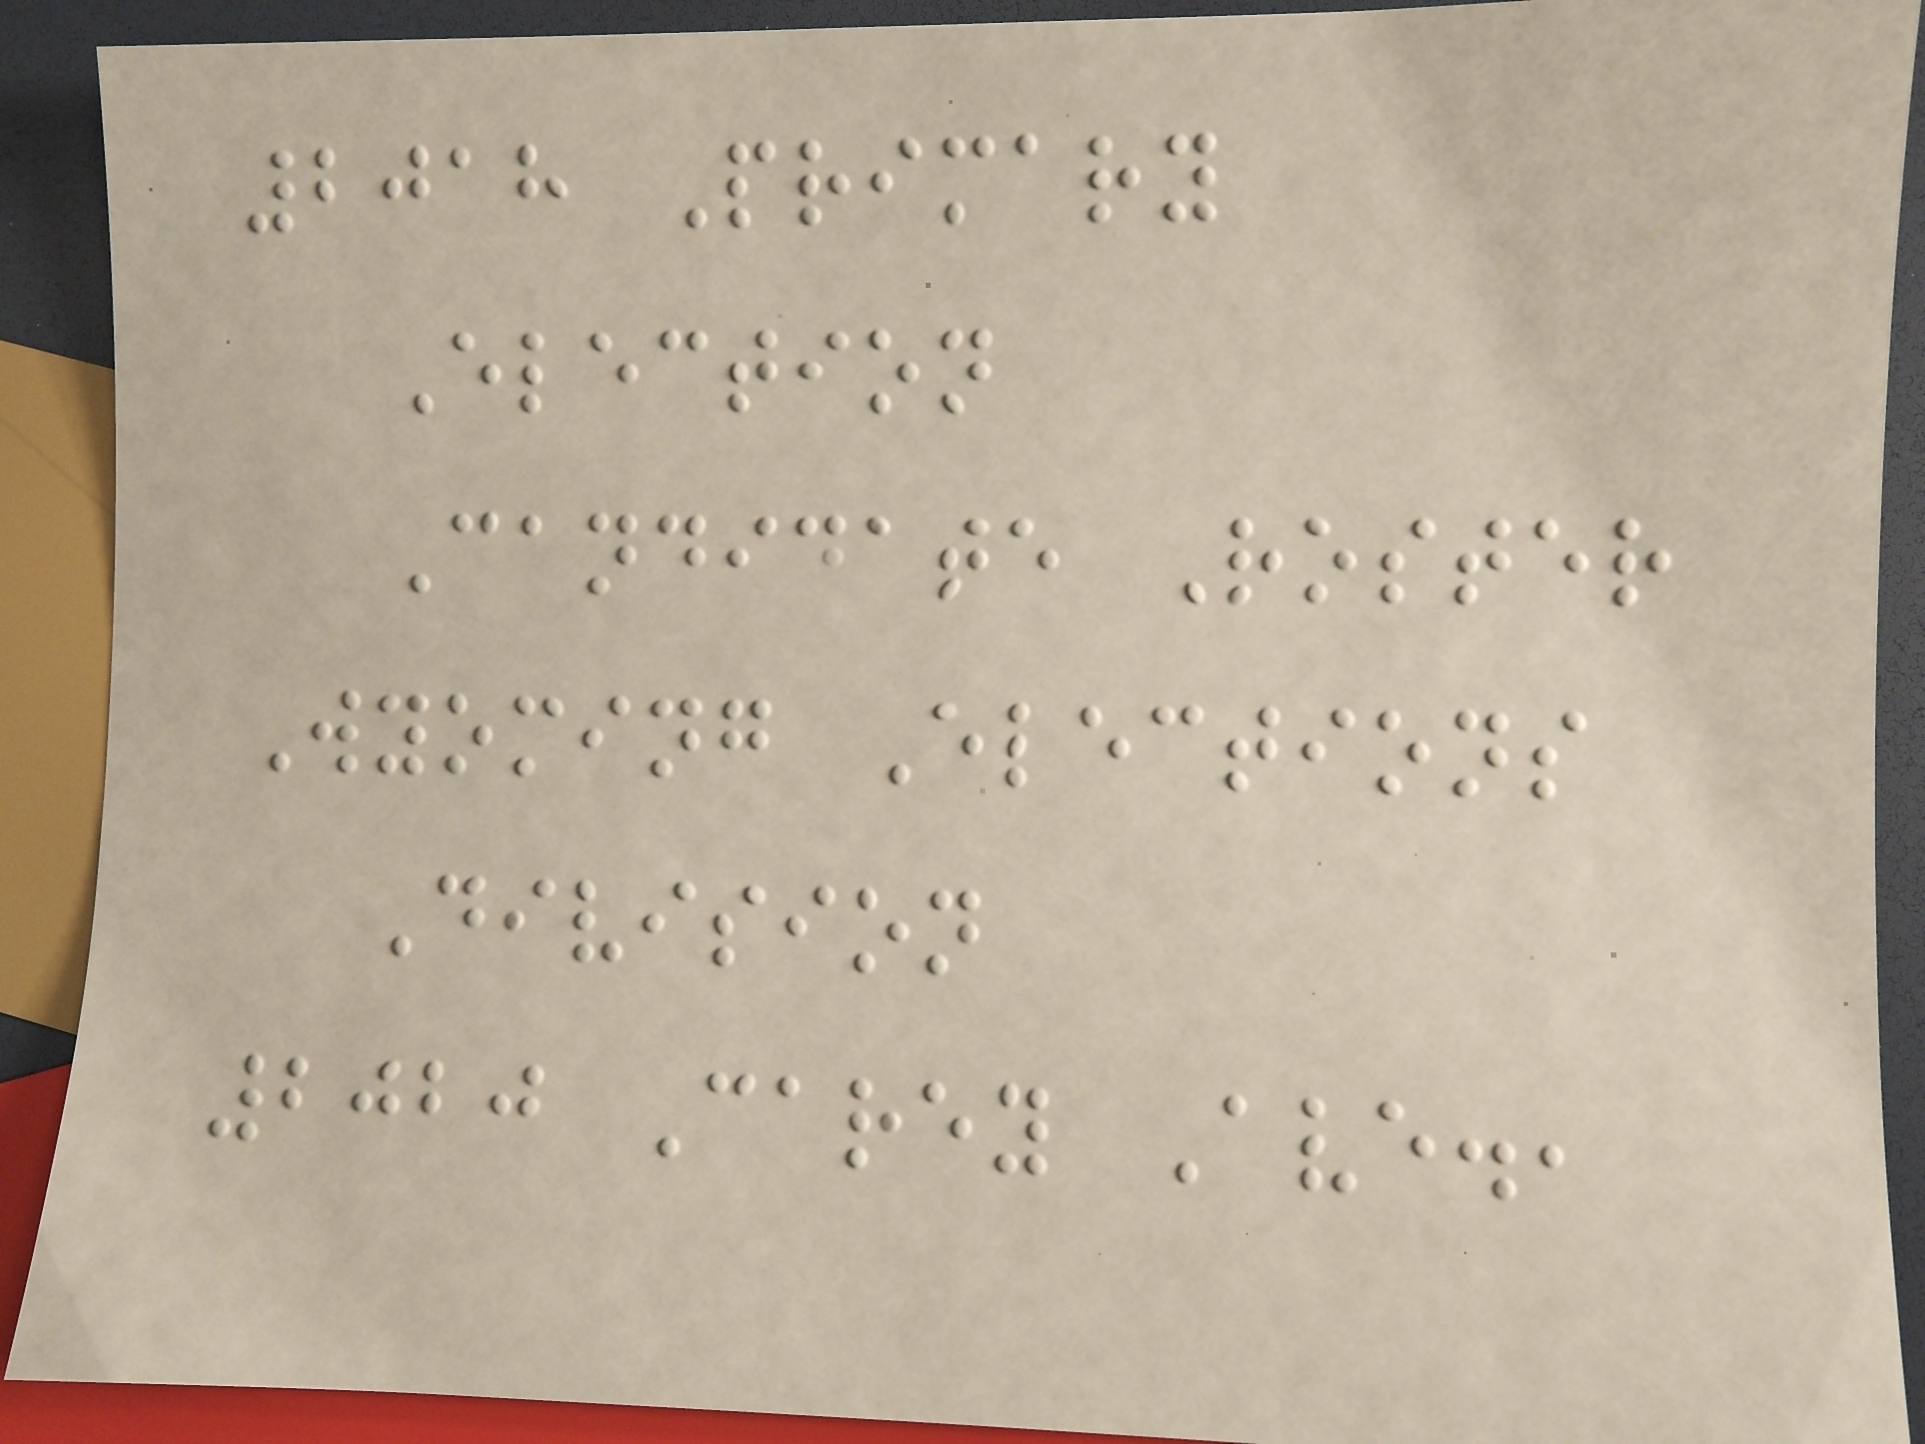2018 Primary
Election
Candidate Roster
Wyoming Elections
Division
2020 Carey Ave.,
